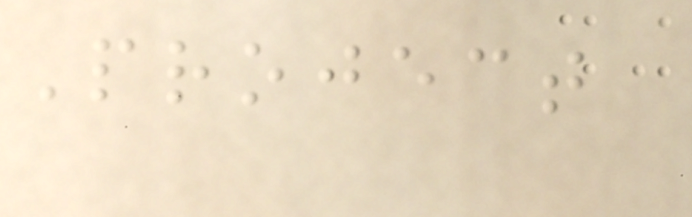Project
